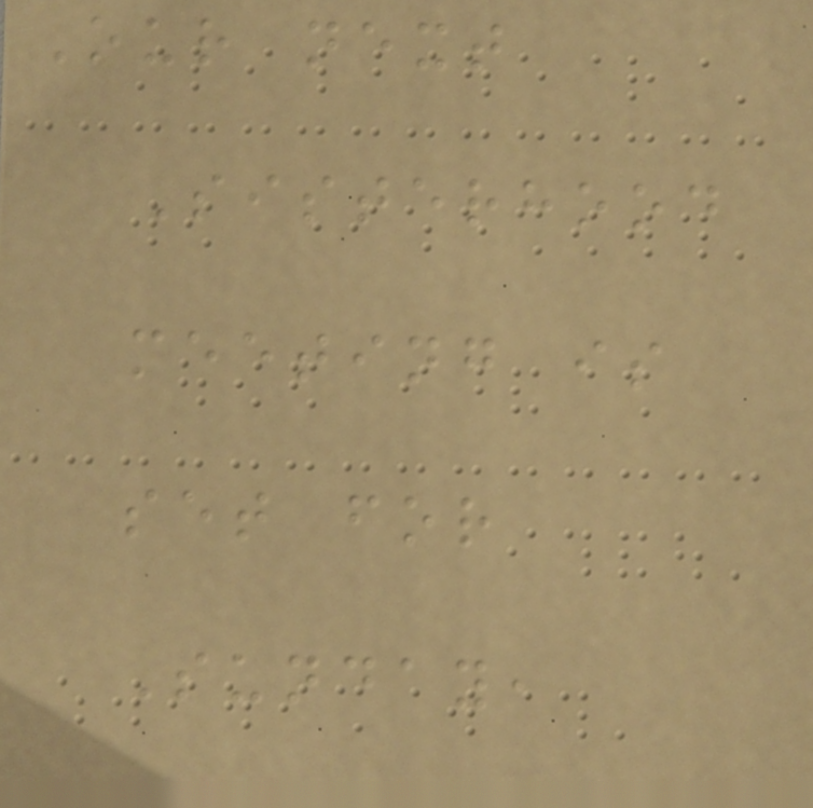Our next
Sisterhood
meeting is
set for
Sunday,
